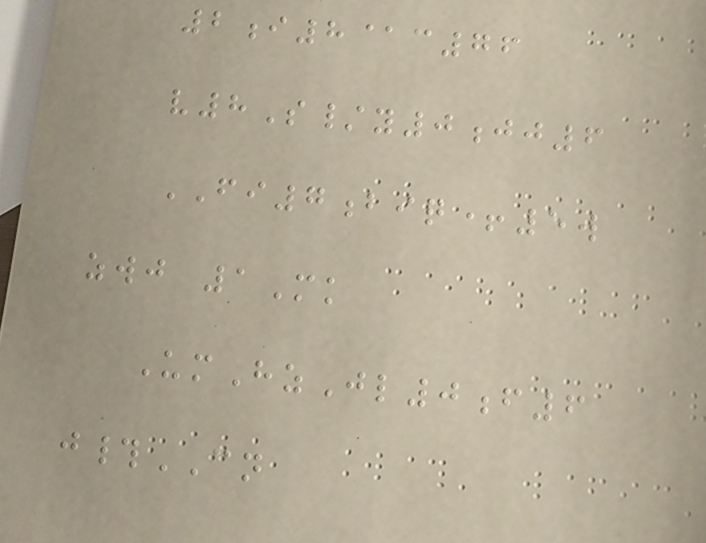2i8@c76
v8S/y0jj6
FI7biq+5w
zwj 1Mk
UmHzJl0f6
j#CN
